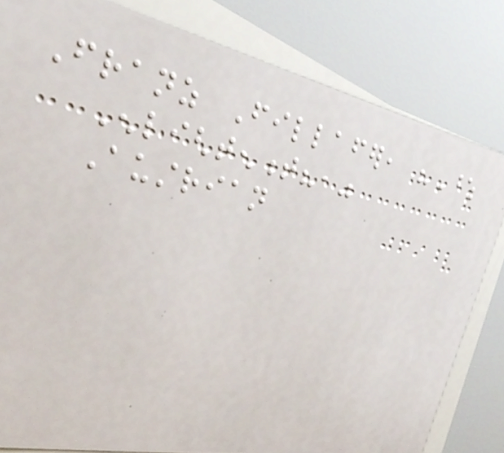Franz Fillafer, "Whose
Enlightenment?,"
Austrian
